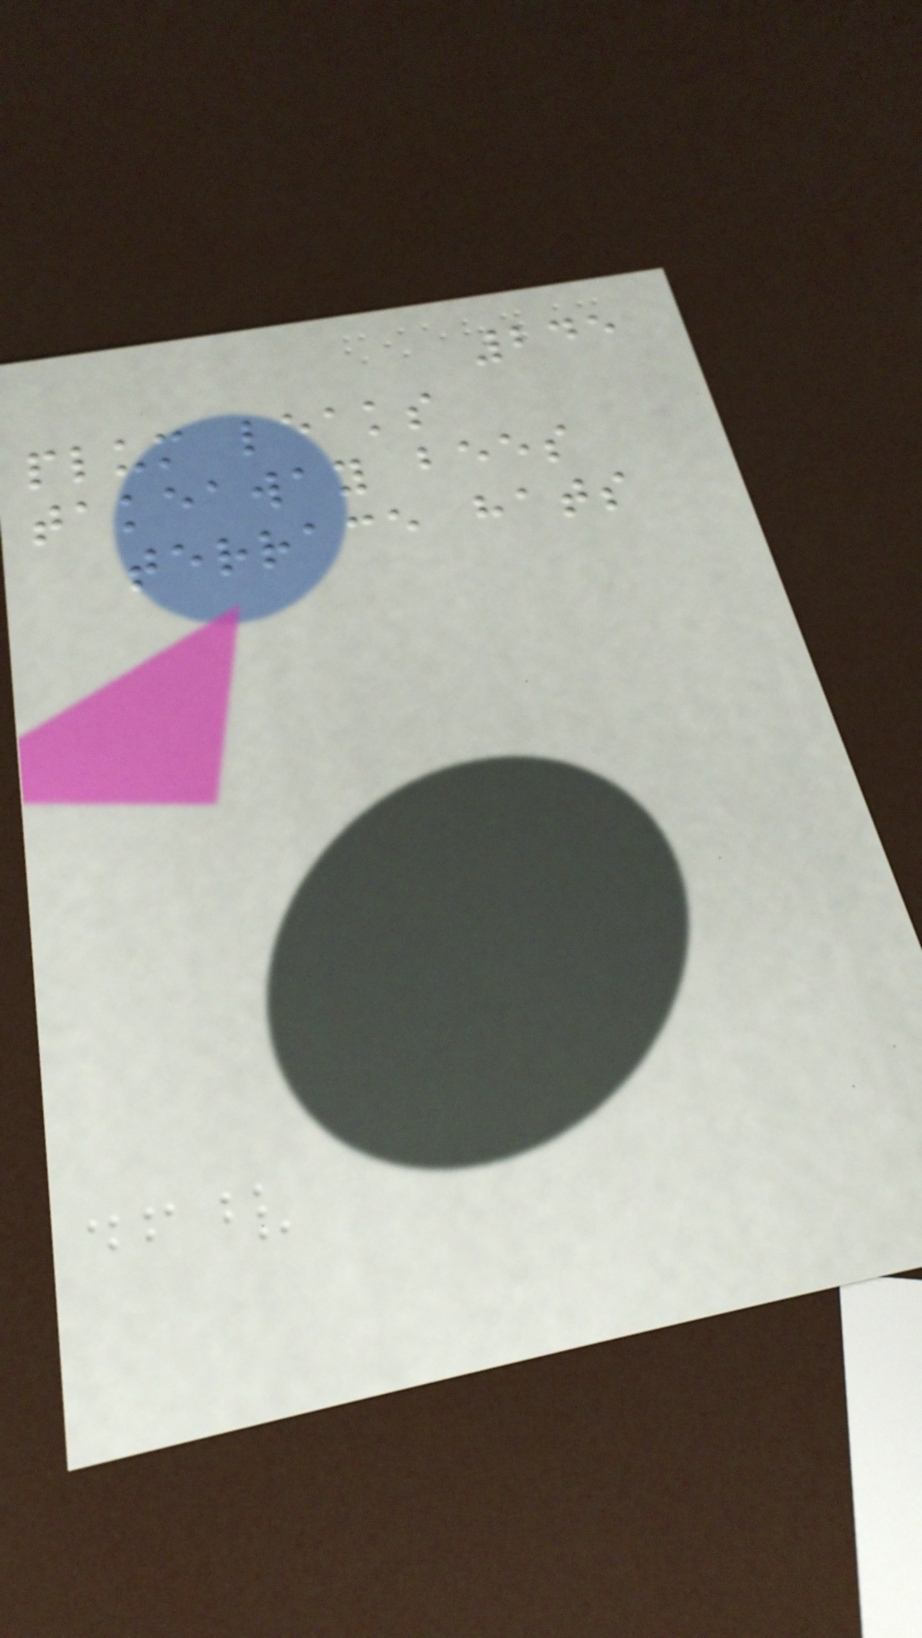245
plum leaks
takeaway bees
terrace hats
